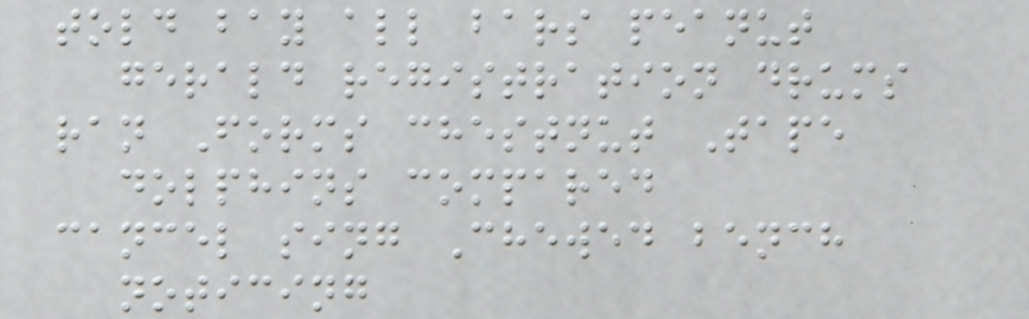told bay all bars peanut
gerald registration drums
ran Forms chestnut Tape
dolphins compared
cancel sing Chewed bench
noticing
